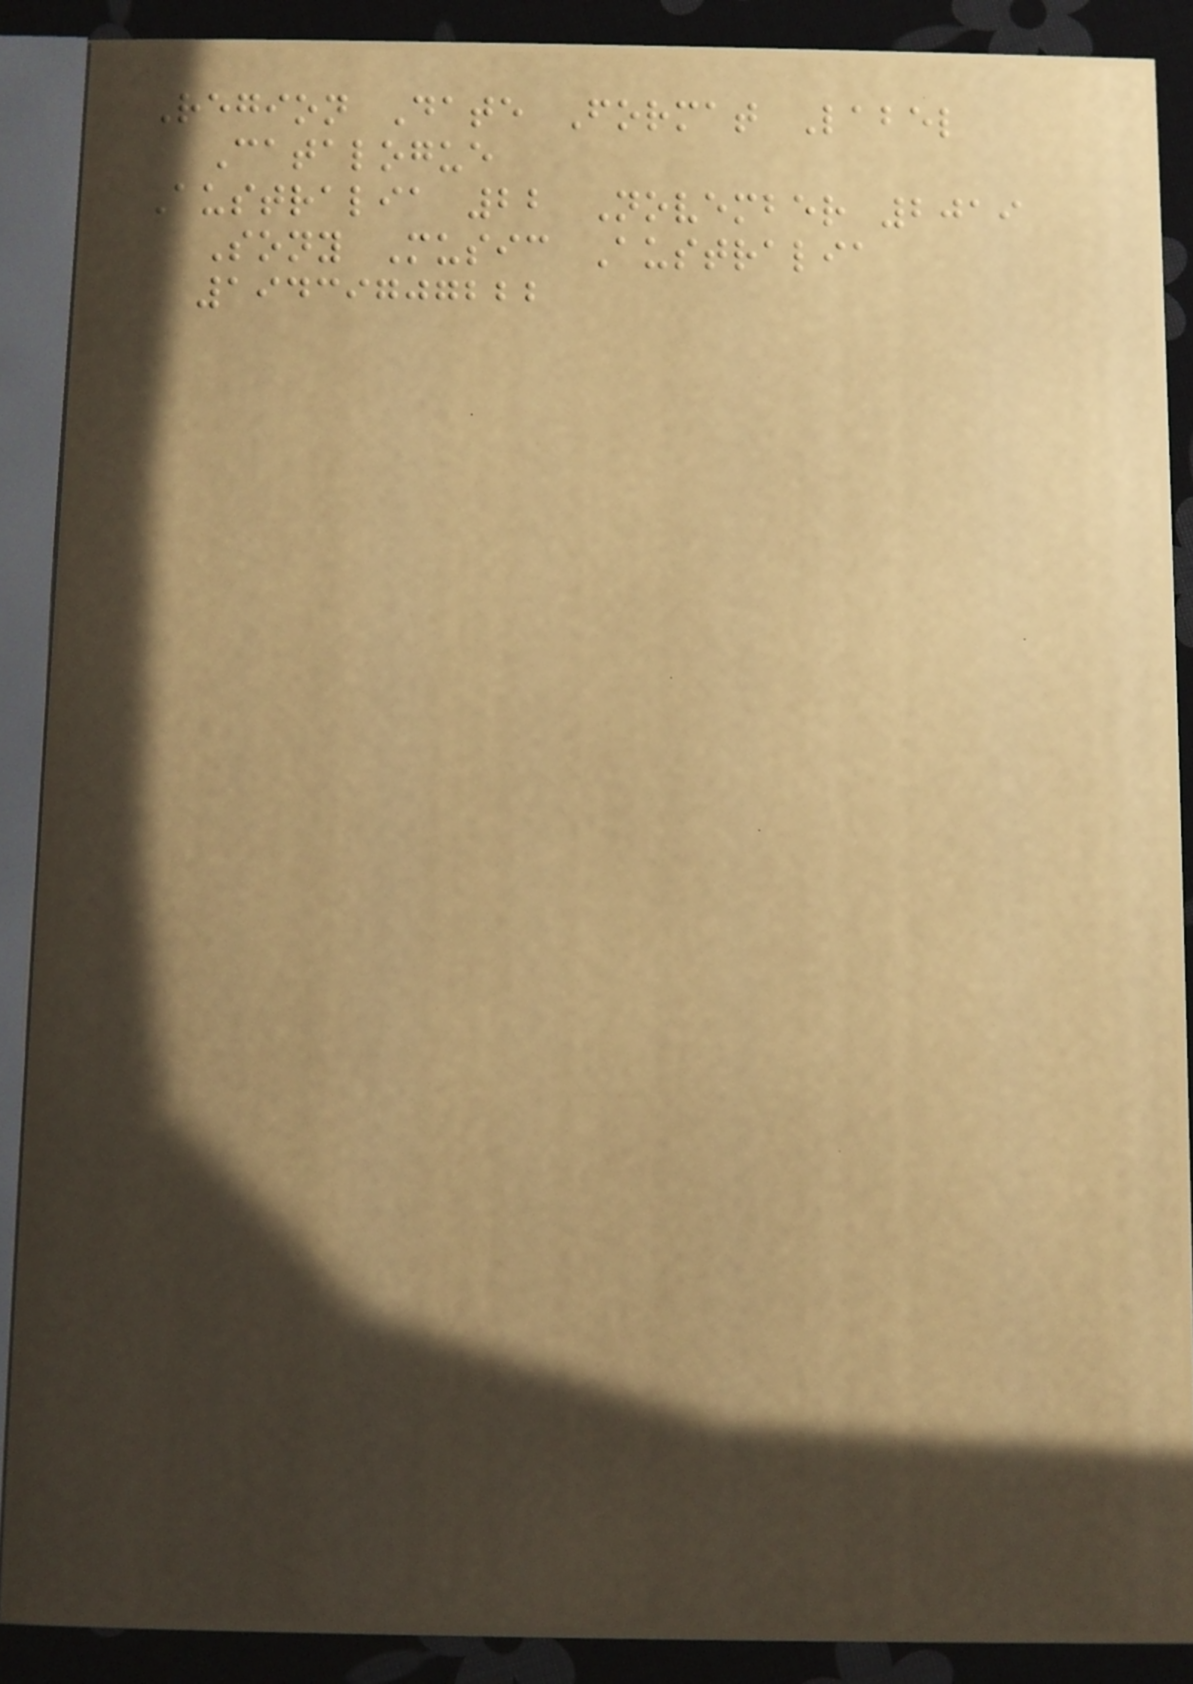Region Date Format Label
Catalogue
Australia 22 November 2019
Sony Music Australia
19439707222
